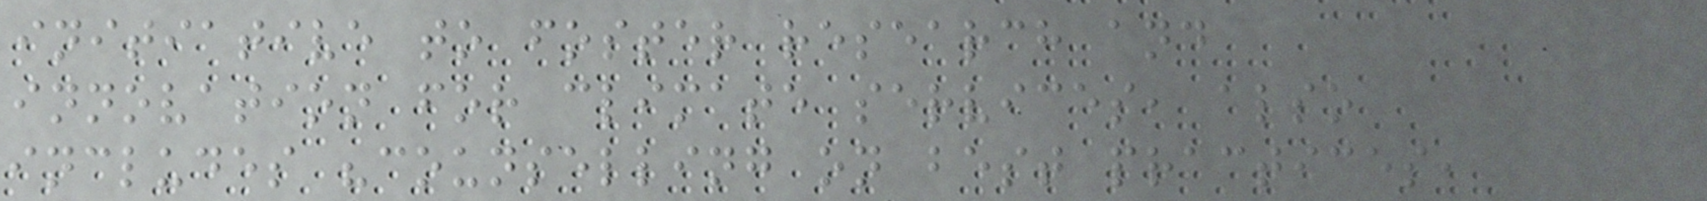initiative to foster research and
innovation for climate services, also
includes "counselling on best practices,
